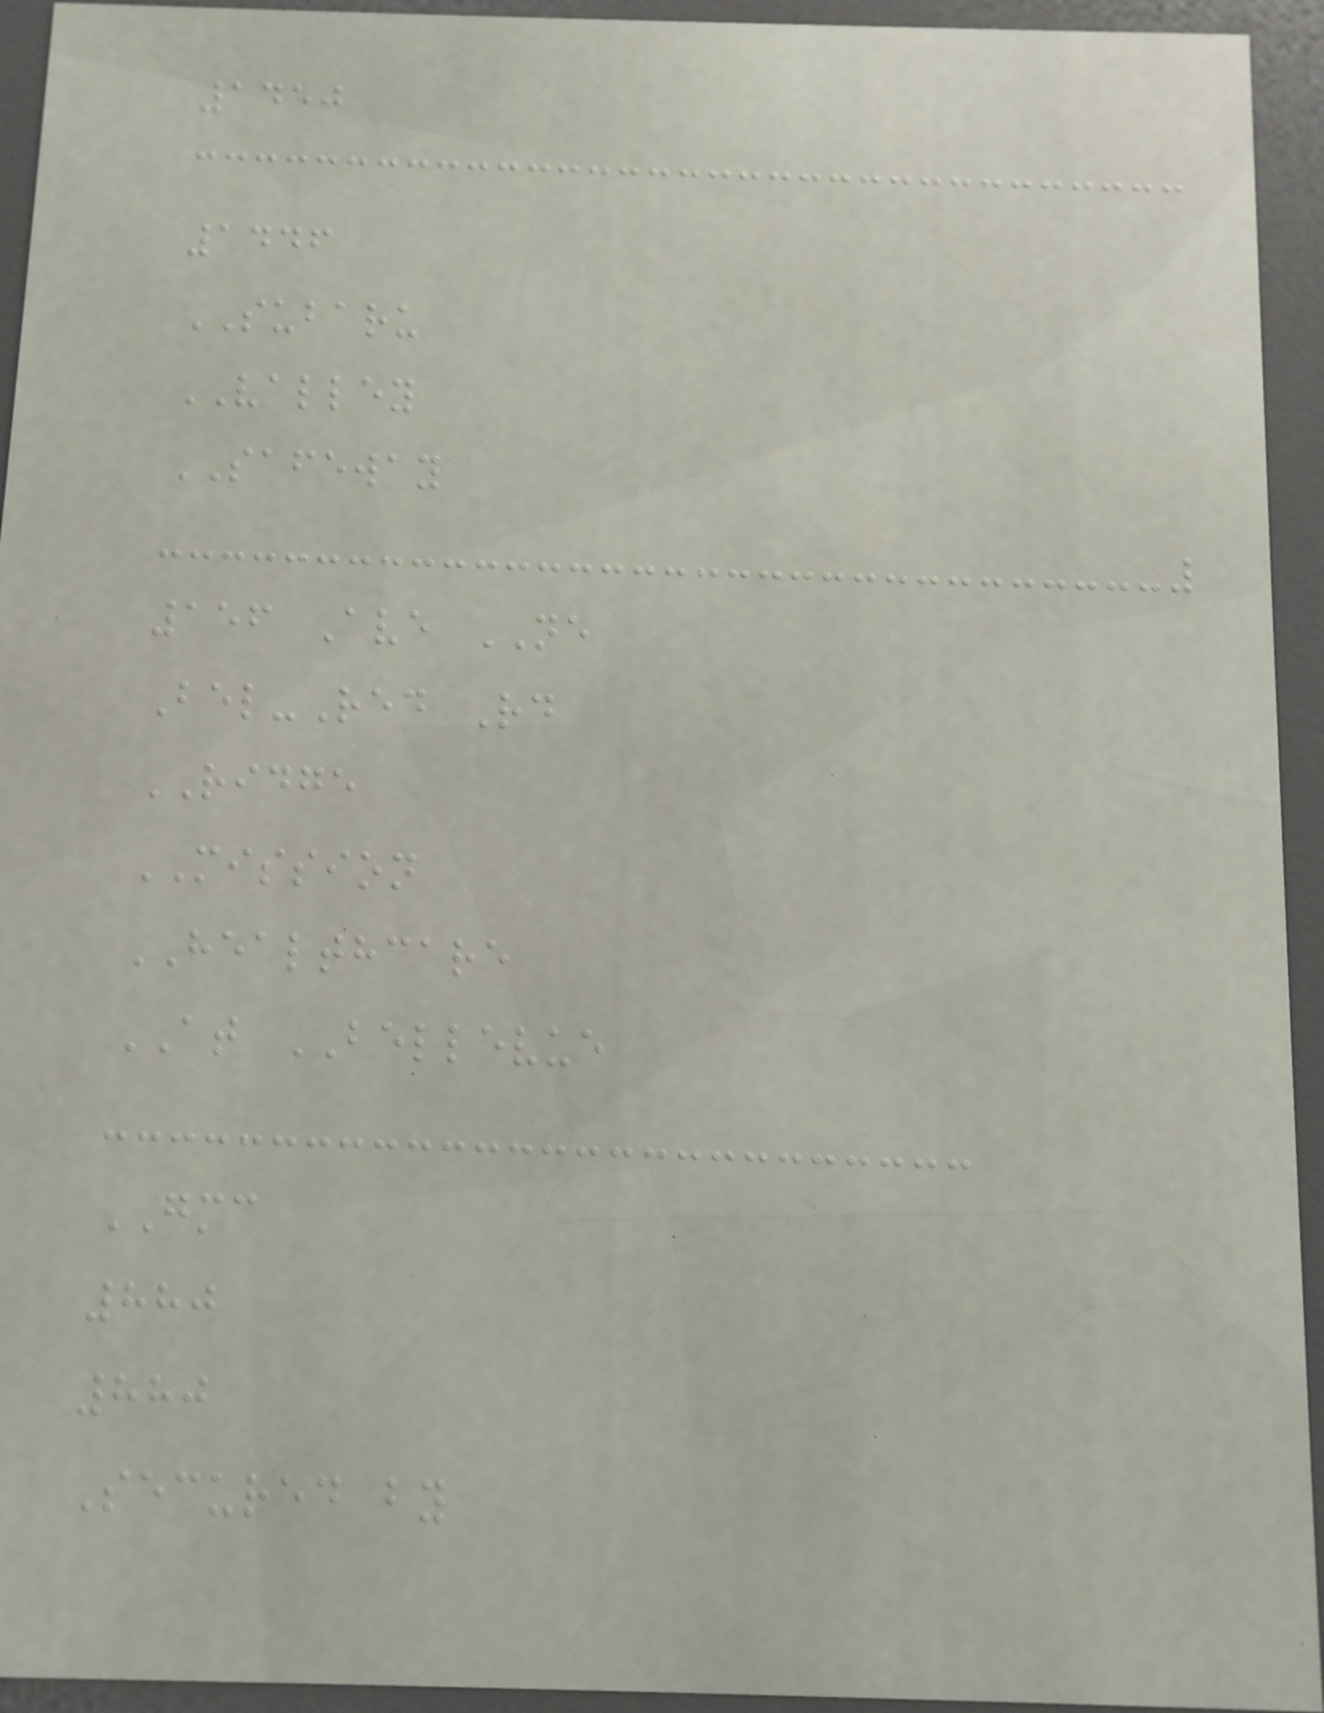1450
1446
SUBARU
VALLEY
SAFEWAY
156 Ave NE
Bel-Red Rd
RIDGE
MISSION
HEALTHCARE
AT BELLEVUE
GMC
880
880
Secured by
